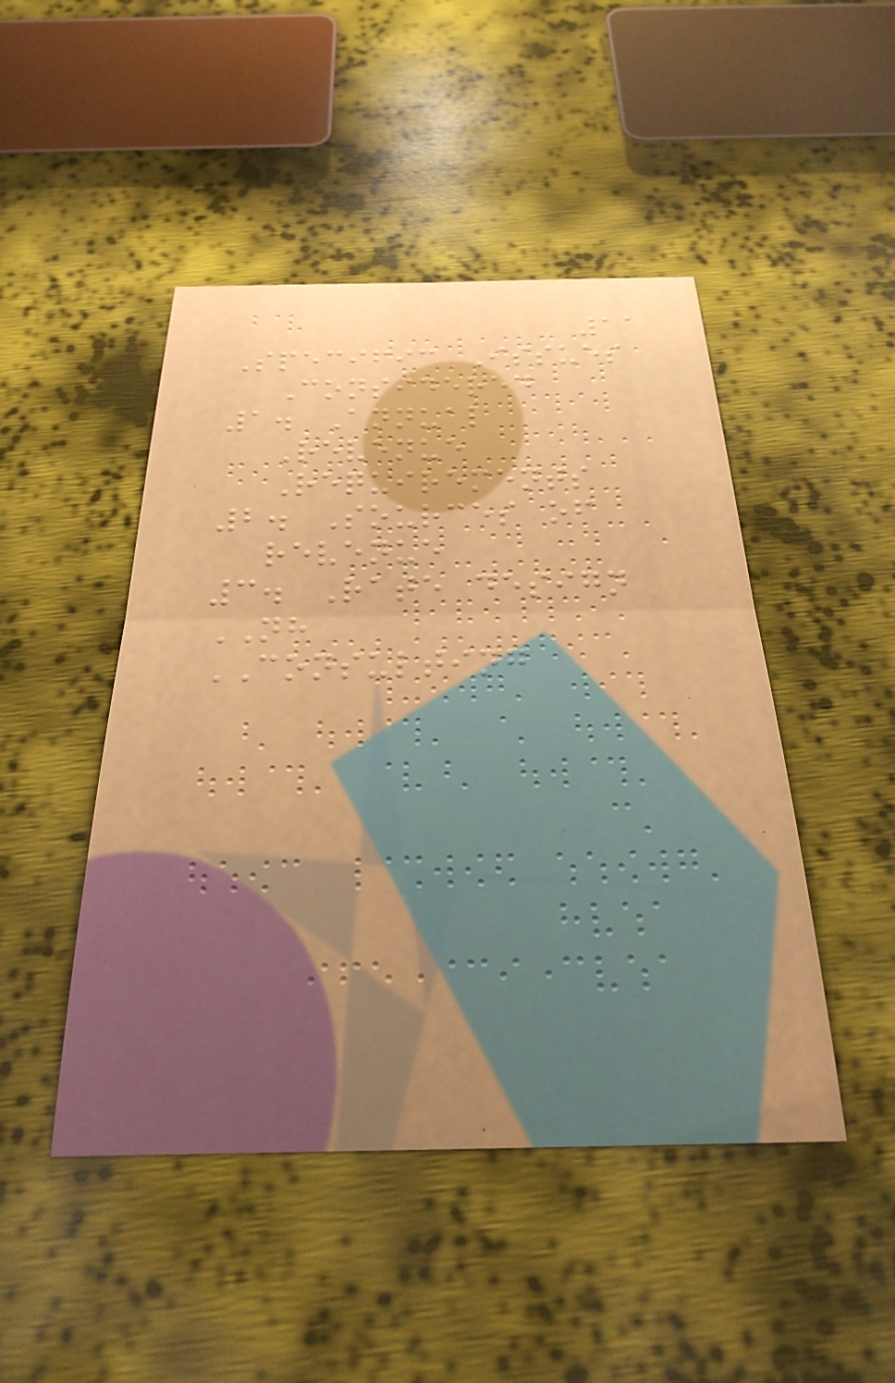11
Specific Issues
Considered
1. Annual
Revenue
Requirements
2. Sources of
revenue
3. Rate design
NH
CONSULTING
